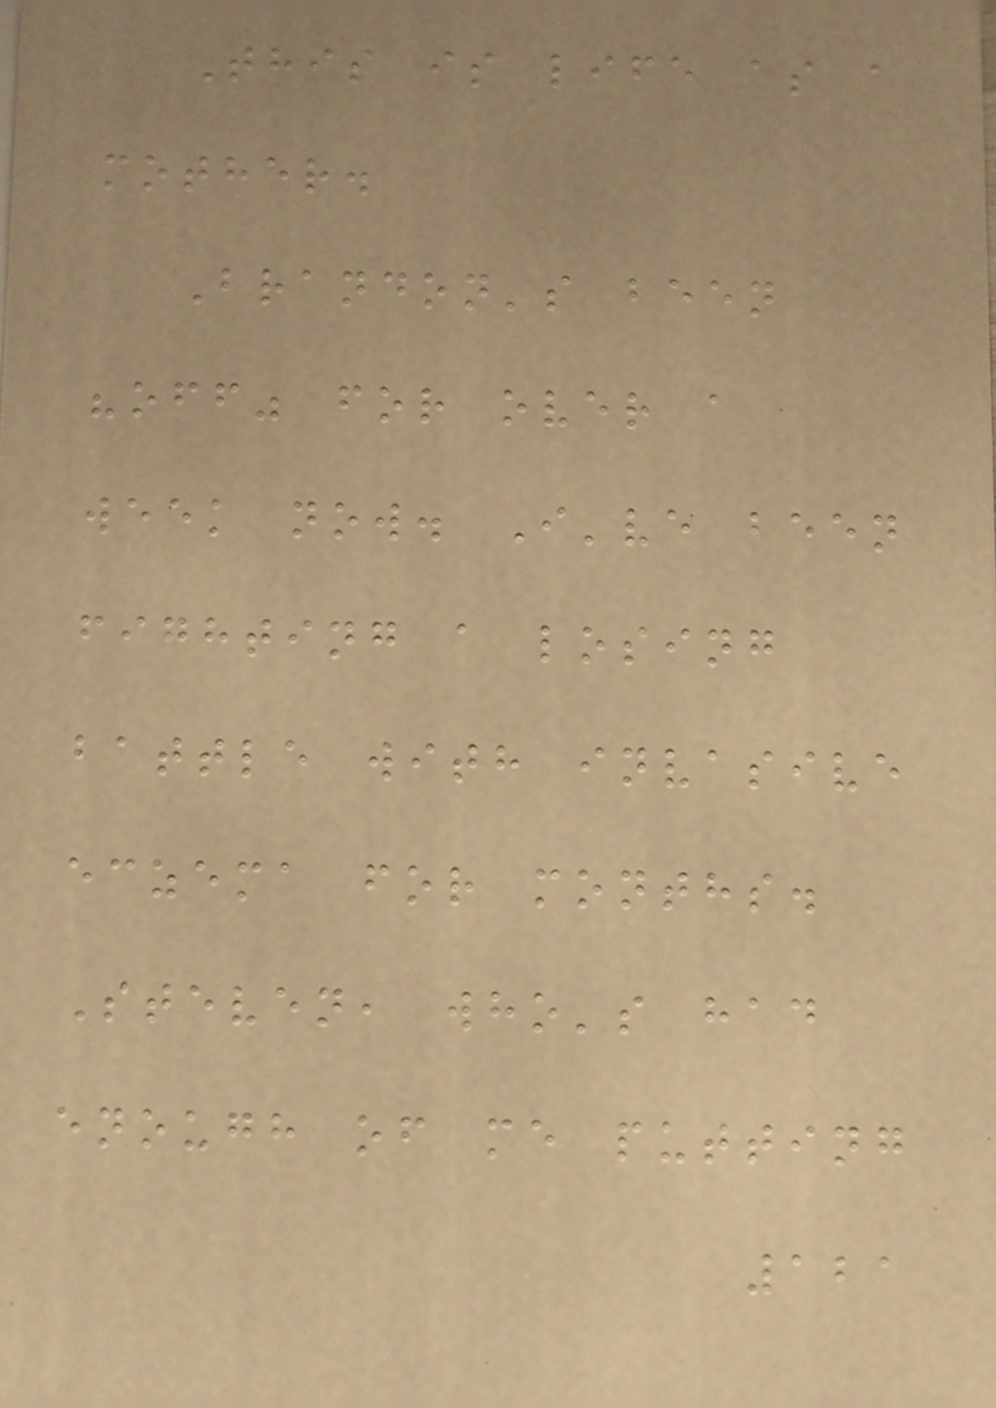This is life as a
mother.
Brandon's been
"off" for over a
week now. I've been
fighting a losing
battle with invasive
eczema for months.
Steven, who's had
enough of me putting
121
